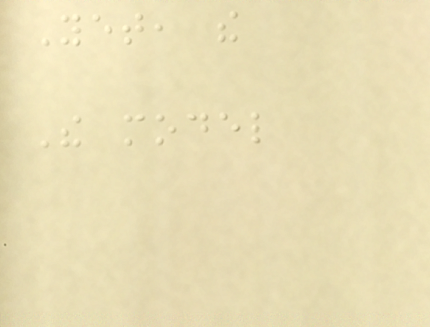Yet, the
The model
